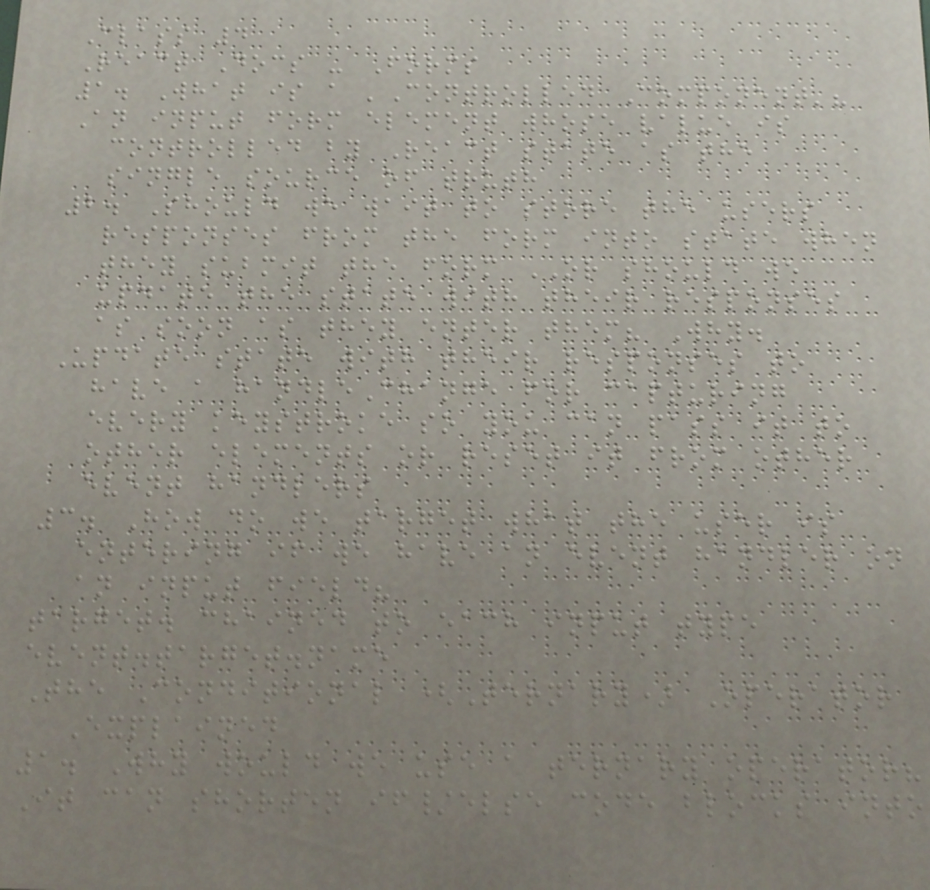Class 4
React Docs - Forms
1. What is a 'Controlled Component'?
An input form element whose value is
controlled by React state as the
single source of truth
2. Should we wait to store the users
responses from the form into state when
they submit the form OR should we
update the state with their responses
as soon as they enter them? Why.
Update state with their responses to
have a handleChange for capturing
every keystroke so you can pass it to
other elements or reset it from other
event handlers
3. How do we target what the user is
entering if we have an event handler on
an input field?
target. chained to each input type
event.target.name
The Conditional (Ternary) Operator
Explained
1. Why would we use a ternary operator?
It can shorten if/else code blocks into
